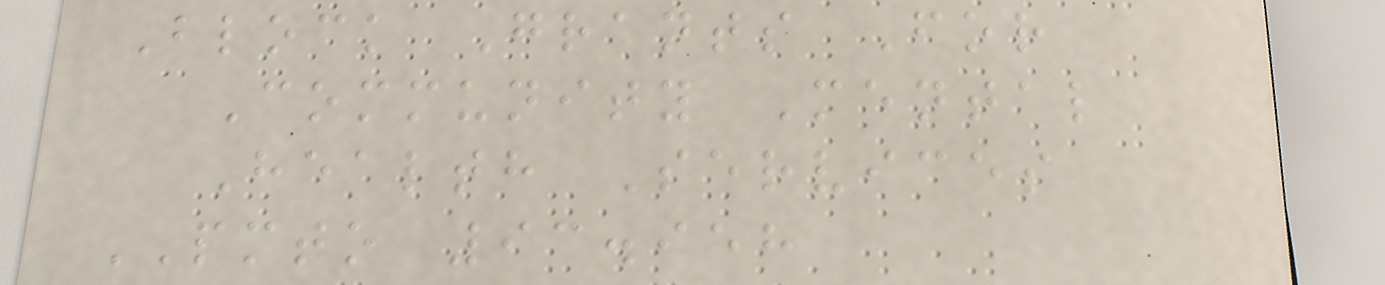Block Grants For
Community Mental
Health Services
PMTO 93.958
